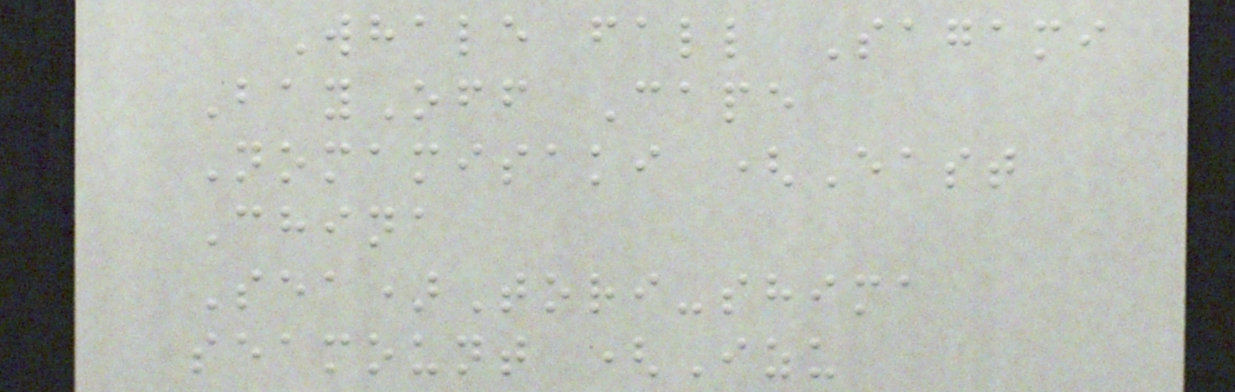Whale fall Sagami
BayOff Cape
Nomamisaki (East
China
Sea)Tori-shima
seamount (Izu
